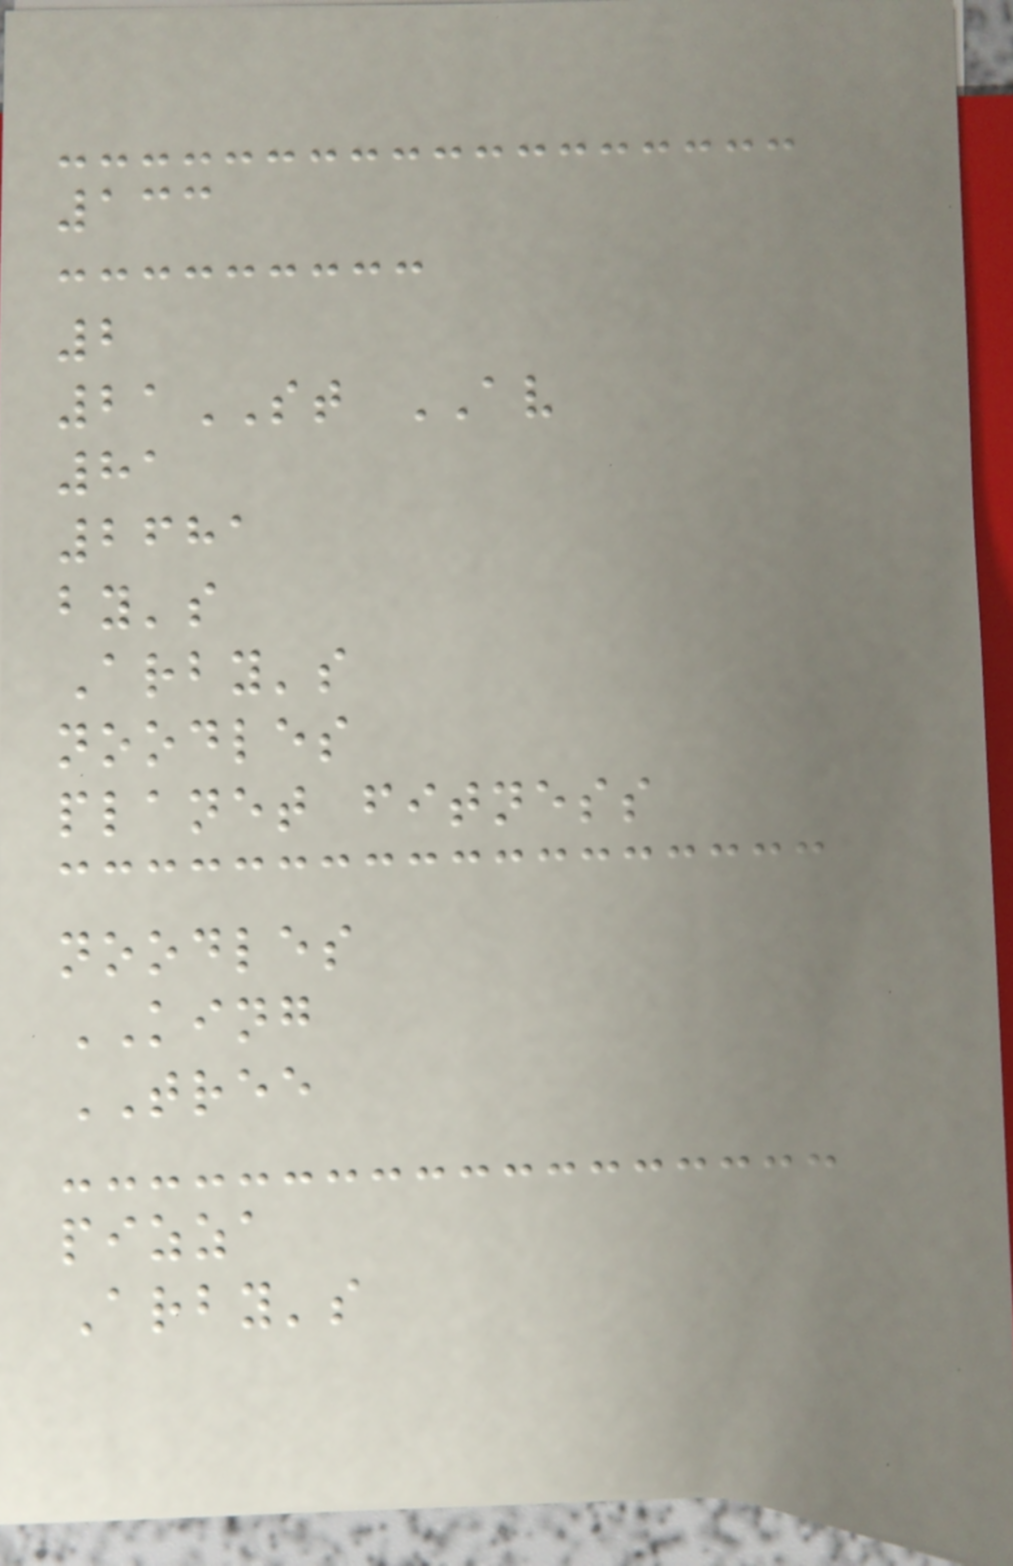133
2
21ST AV
81
2681
by's
Arby's
noodles
planet fitness
noodles
KING
TREE
pizza
Arby's
